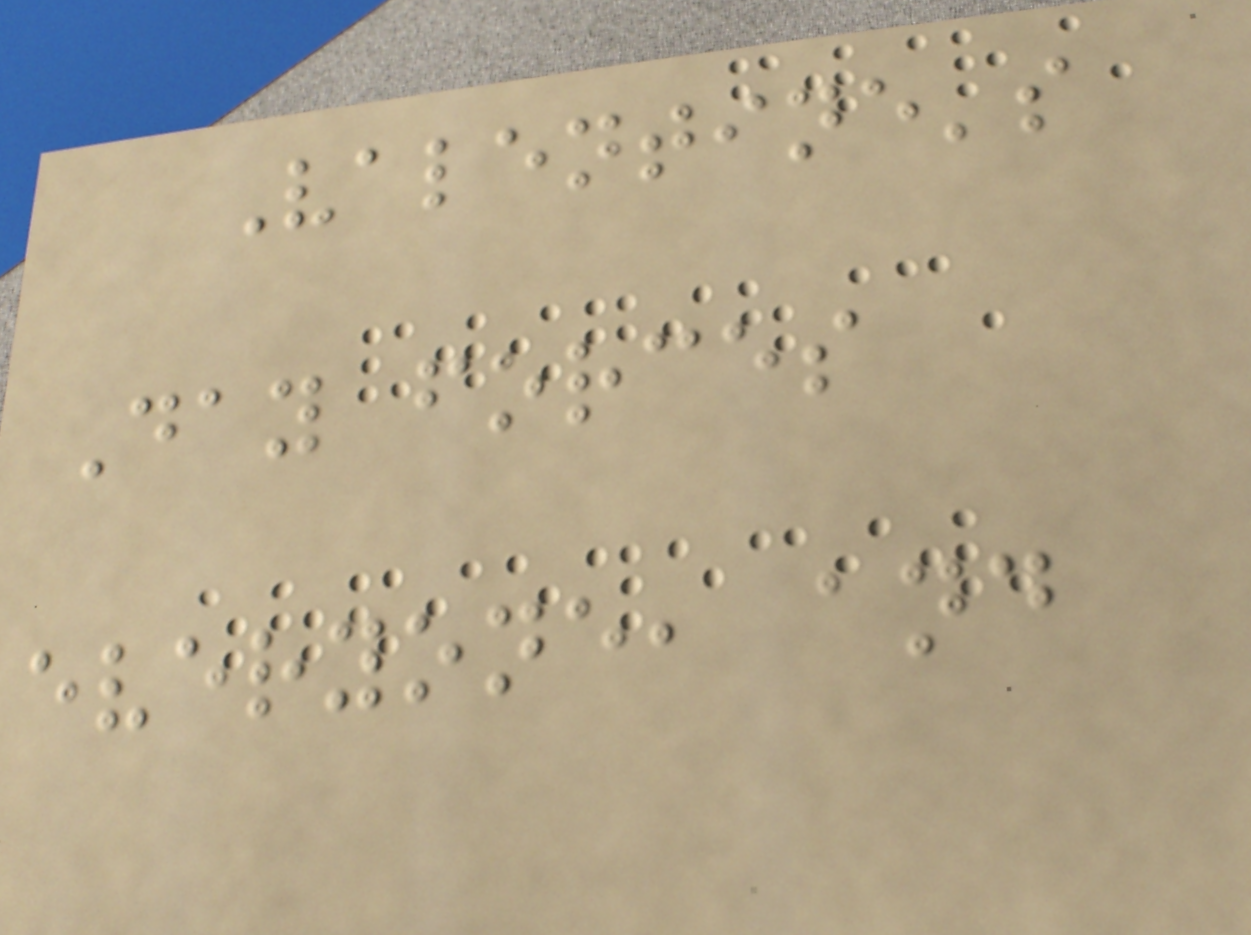Valentine's
Day forces
everyone, and
